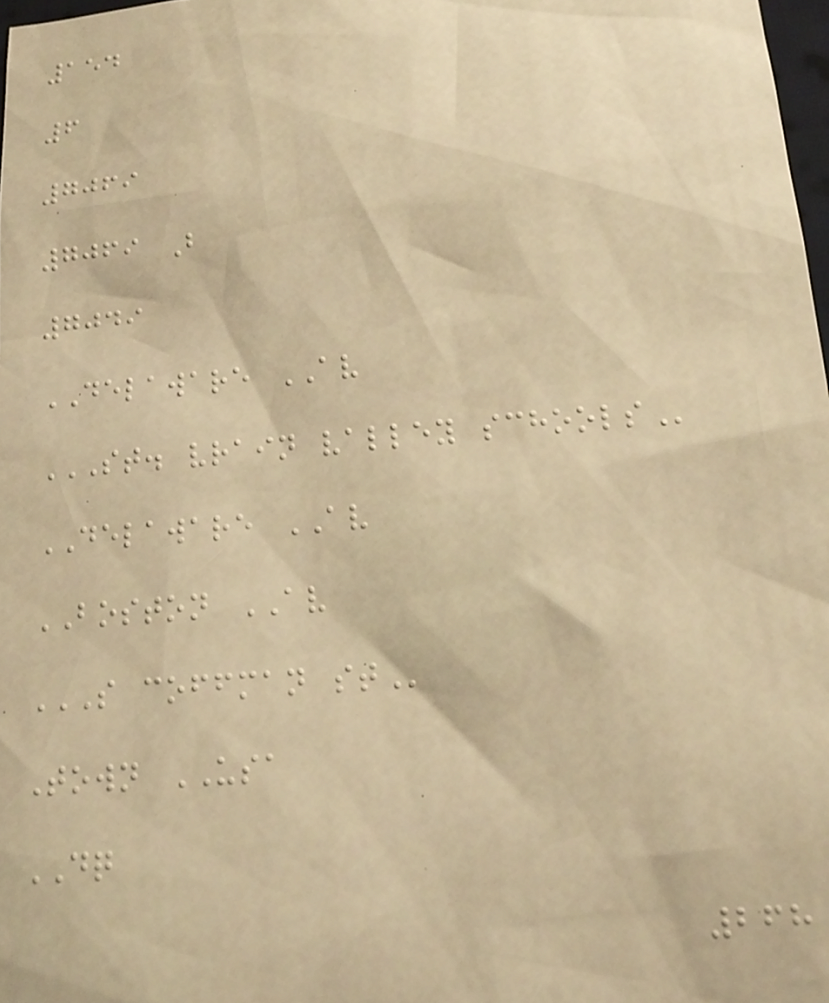154
6
7069
7069 B
7049
DELAWARE AV
ST. VRAIN VALLEY SCHOOLS
DELAWARE AV
BOSTON AV
S COFFMAN ST
Town USA
DQ
268
